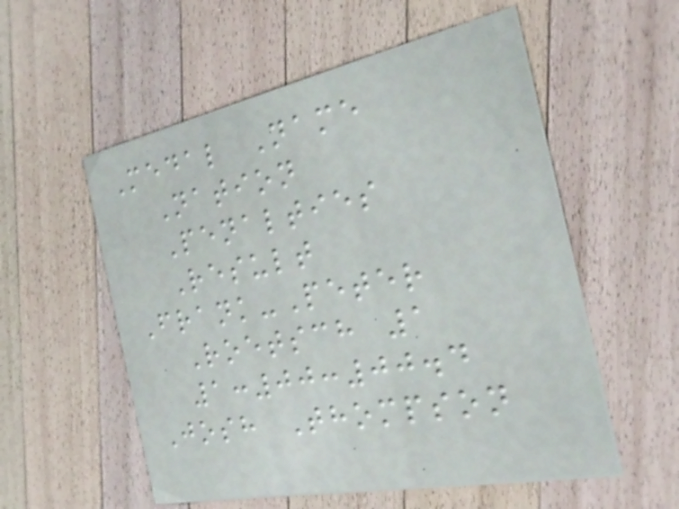Medal Name
Nation
Penalties
Result
Frank-Peter
Roetsch 1
1:00:00.4
Josh Thompson
